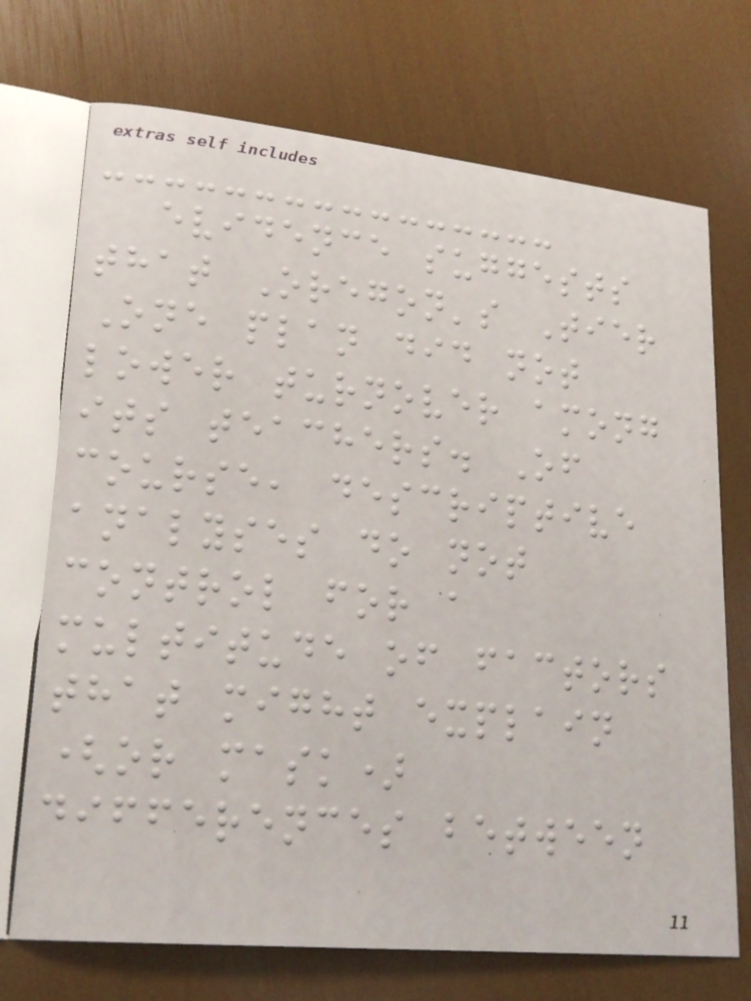evidence suggests
that Oregon's Tier
One plan did not
lower turnover among
its teachers. Of
course, descriptive
analyses do not
control for a
multitude of factors
that might explain
(or mask)
differences between
